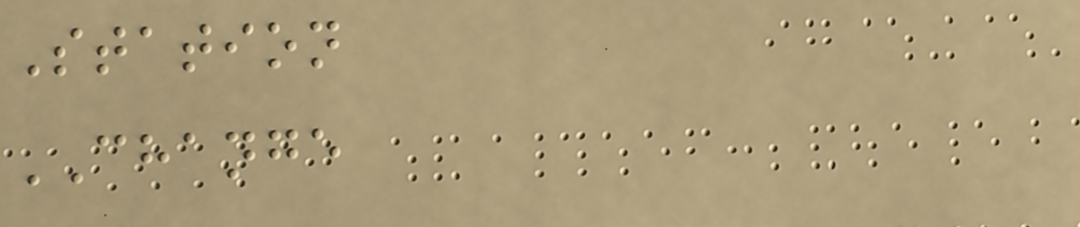Station
CHANGE
